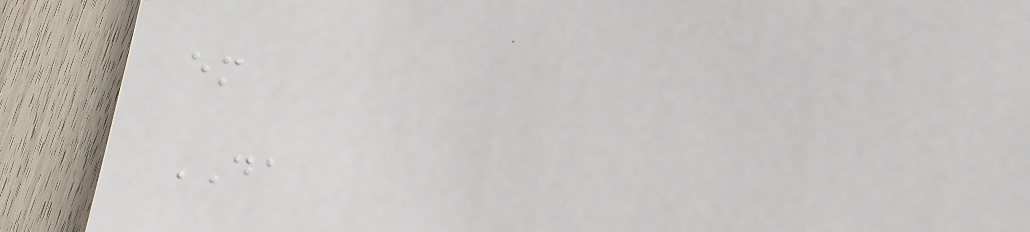em
DA
